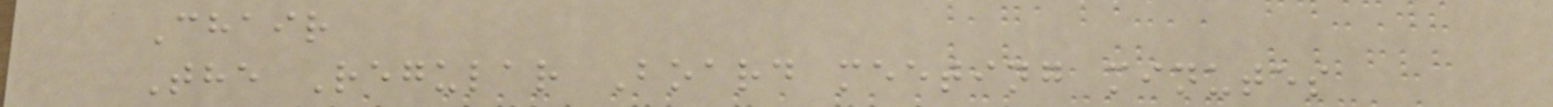Chair
The Regular Board meeting minutes
